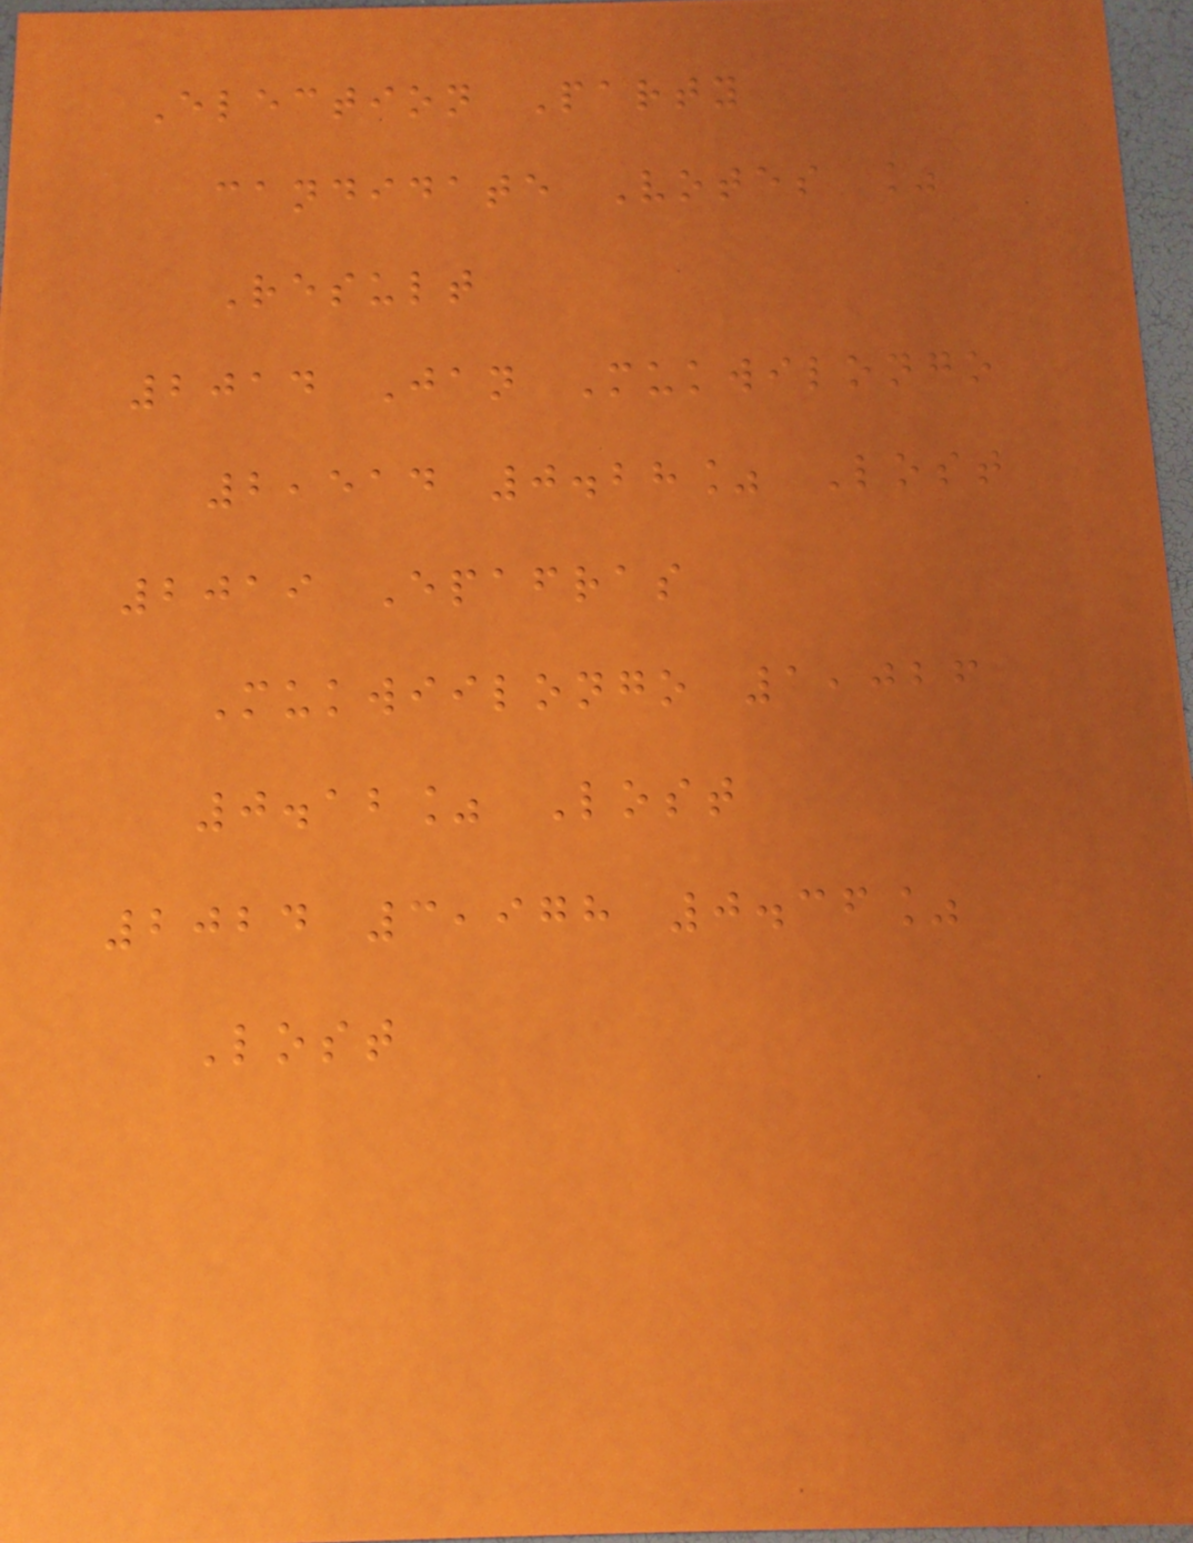Election Party
candidate Votes %
Result
2014 Jan Mukwilongo
2,514 0.28% Lost
2019 Epafras
Mukwiilongo 1,026
0.12% Lost
2024 3,978 0.36%
Lost
